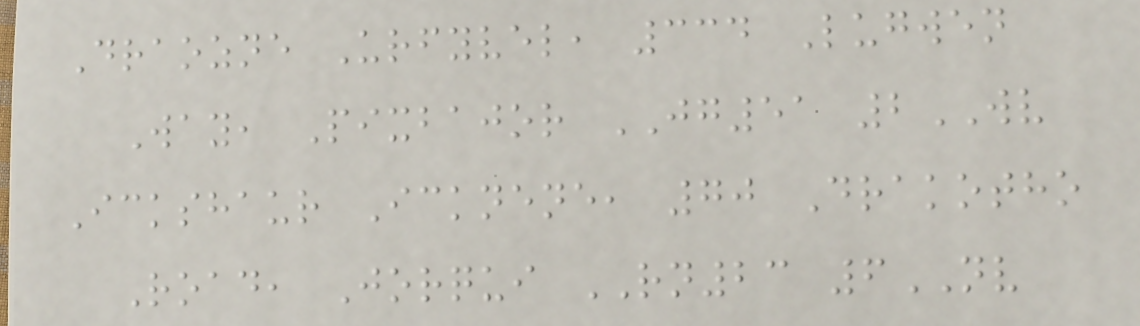Draozne Urfyvel, 334 Lugwen
Way, Pixbajor JG51 2WV
Ickshaur Icknene, 70 Drakotho
Road, Jorqui RN23 6NV
